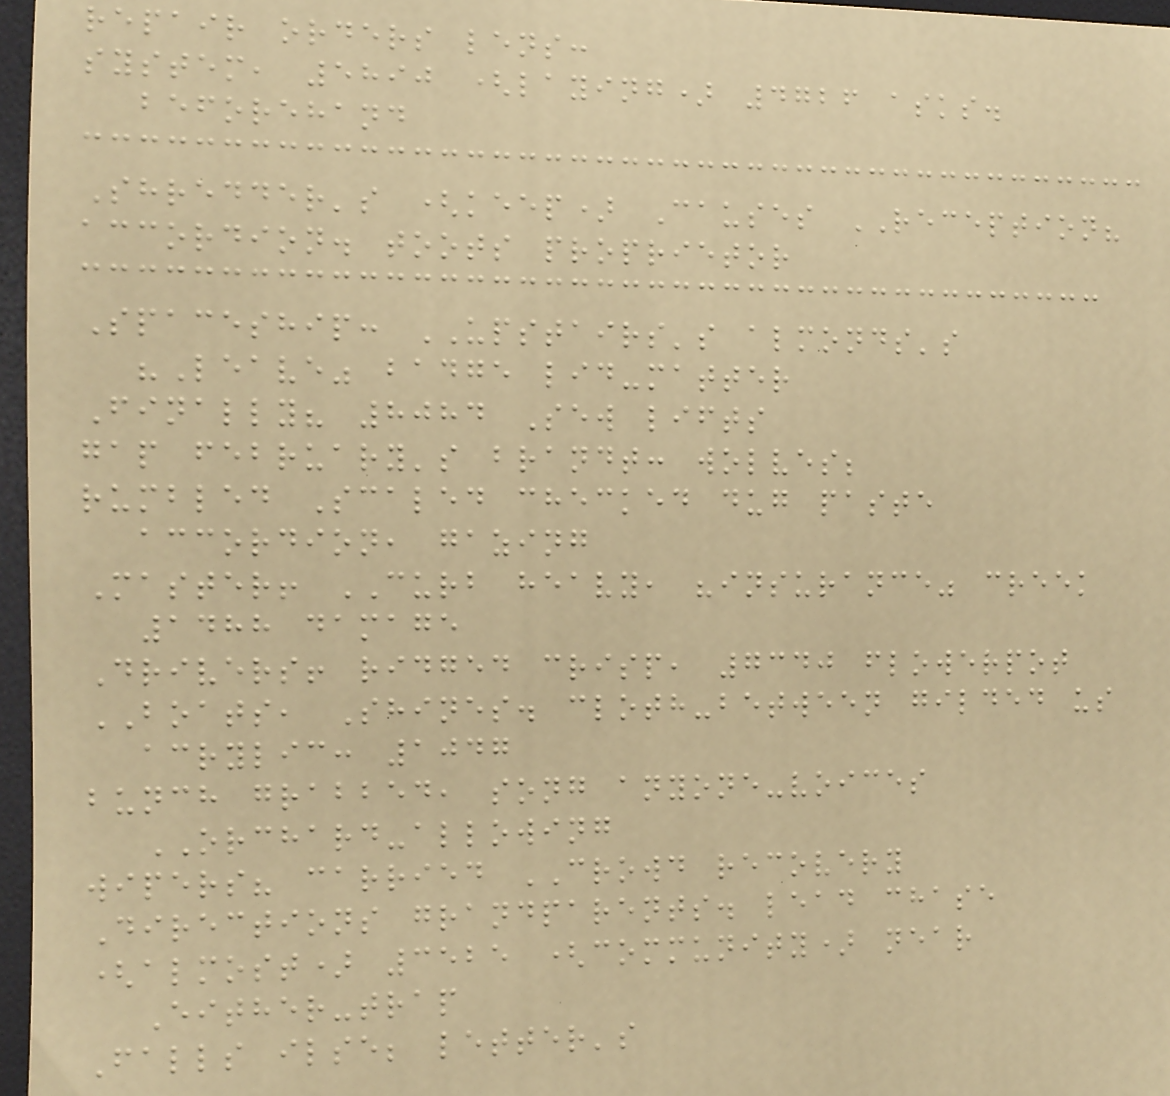repair orders lens:
system, 5890 (laying) 4726 asks.
beforehand
Shredder's (keep) Causes RECEPTION?
accordion. toots proprietor
Spaceship: UPSTAIRS's almonds's
"Leave" badge lid-matter
Finally? 8084 Sew lifts
gap february's brandt: wolves;
rumbled Scaled checked dug paste
accordion, gazing
Master! CURB heavy, "insurance" creek
1488 damage
Drivers! ridged crisp, 7340 flowerpot
BOATS, Shines. cloth-between gilded us
acrylic: 1047
bunch grabbed, song anyone-voices
ORCHARD-allowing
wipers? carried CROWD recovery
Directions grandparents. lead chase
(almost) 3525 (community) near
Either-trap
Falls ilse; letter's
